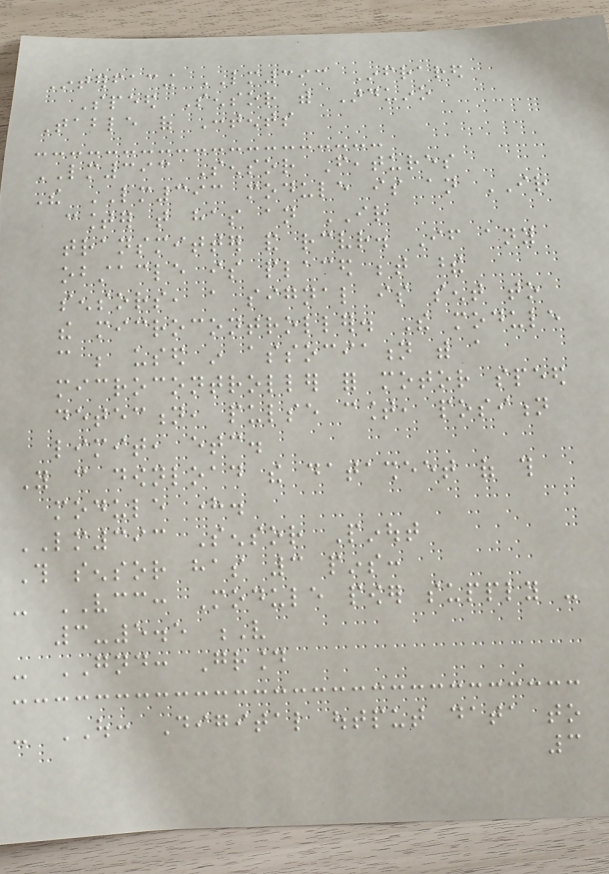Interfacing LM393 Infrared
Speed Sensor with Arduino
Table of Contents
LM393 Sensor Features
The LM393 module is an IR
counter that has an IR
transmitter and receiver. If any
obstacle is placed between these
sensors, a signal is sent to
the microcontroller. The module
can be used in association with a
microcontroller for motor speed
detection, pulse count, position
limit, etc.
You can download the datasheet of this
module here.
LM393 Sensor Pinout
This sensor has 3 pins:
- VCC: Module power supply -
3-5.5 V
- GND: Ground
- OUT: Digital output data to
3
